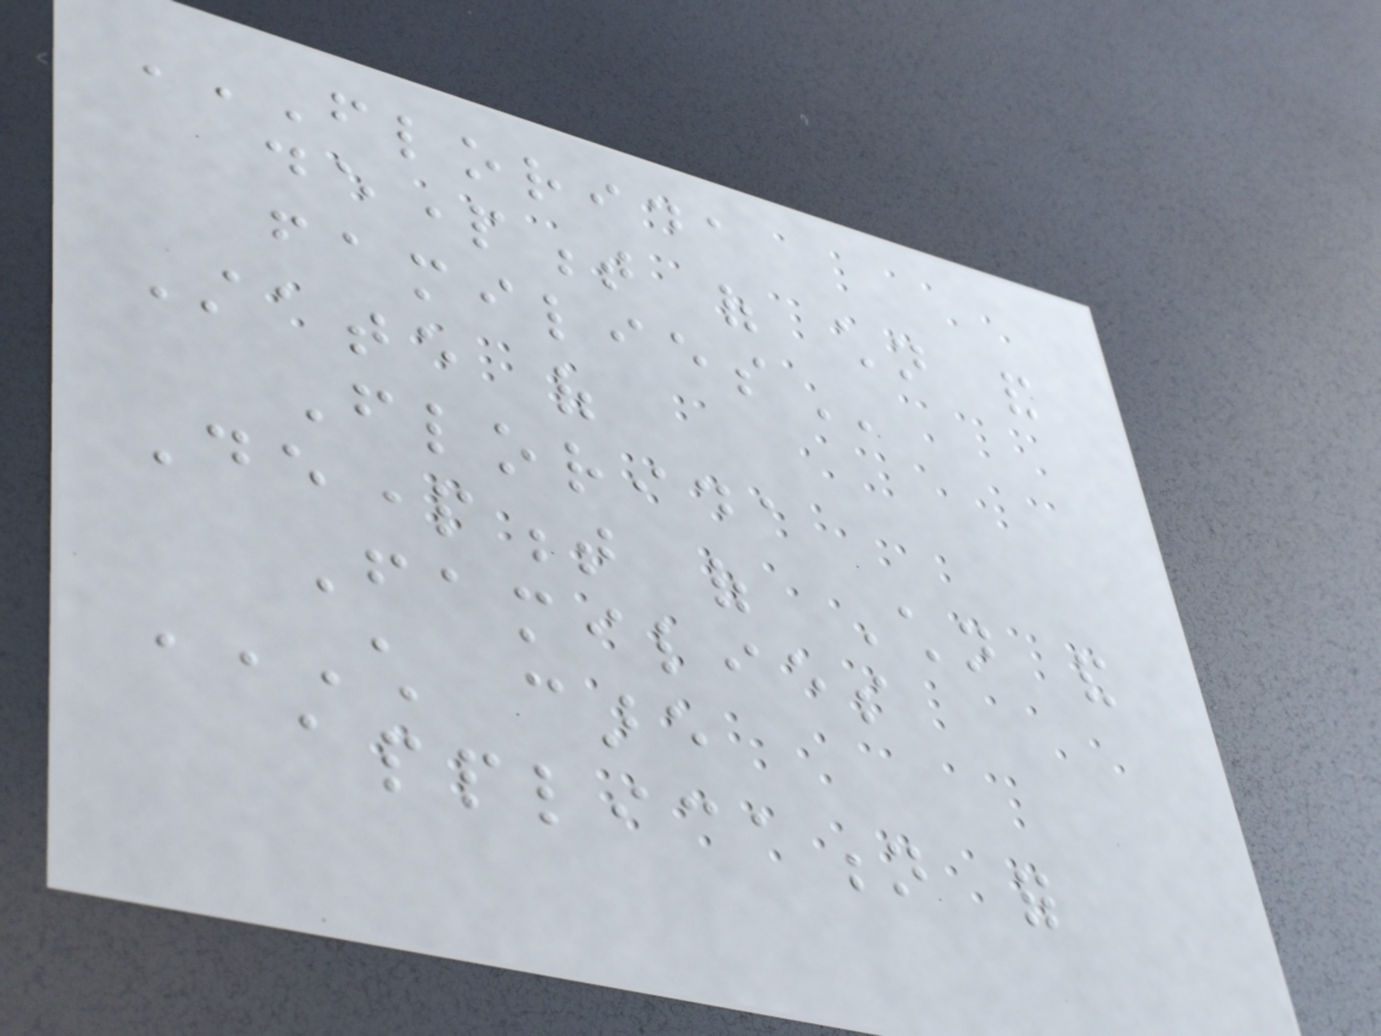FLORIDA
DEPARTMENT OF CHILDREN AND
FAMILIES
State of
Florida
Department of Children and
Families
CHILD CARE
APPLICATION FOR
